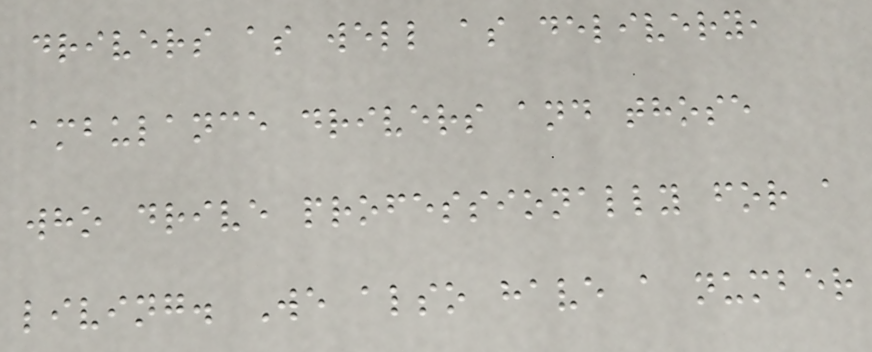drivers as well as delivery,
ambulance drivers and those
who drive professionally for a
living. We also have a number
